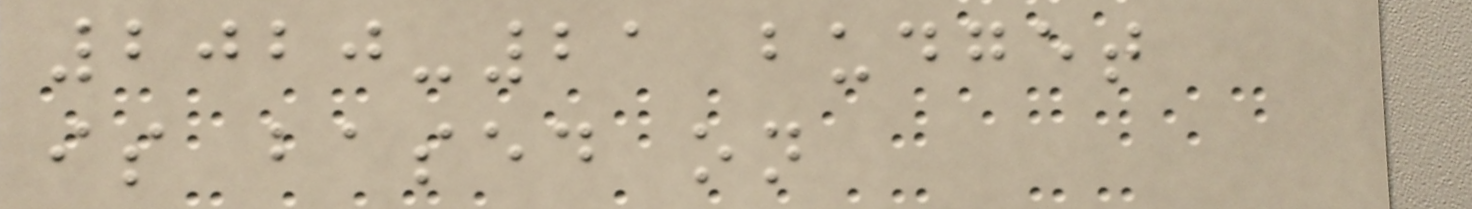2020-21 budget
is based on
